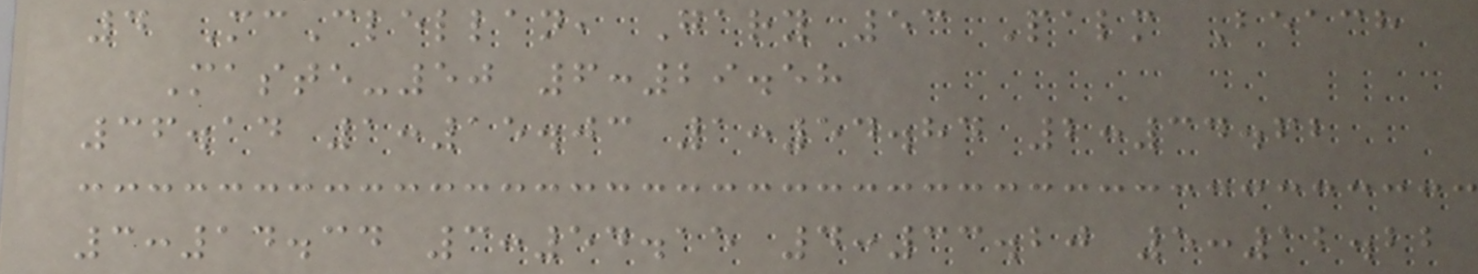4 McClellan, Gary 53 Palm Beach
Maste-50 6:29.58
36.14 1:15.03 1:54.84 2:34.62
3:14.34 3:54.15 4:33.20 5:12.22
